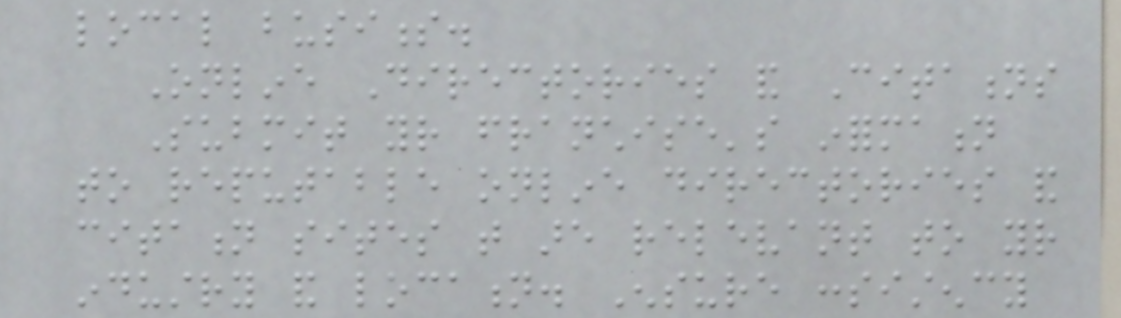local business.
Online Directories and Citations
Submit your franchise's information
to reputable online directories and
citation sites that are relevant to your
industry and location. Ensure consistency
